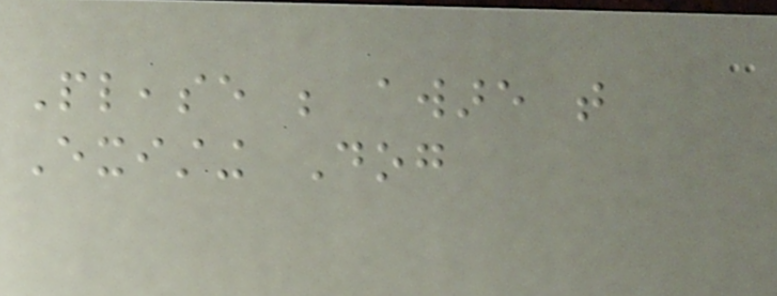Please be aware that
Existing Dog
